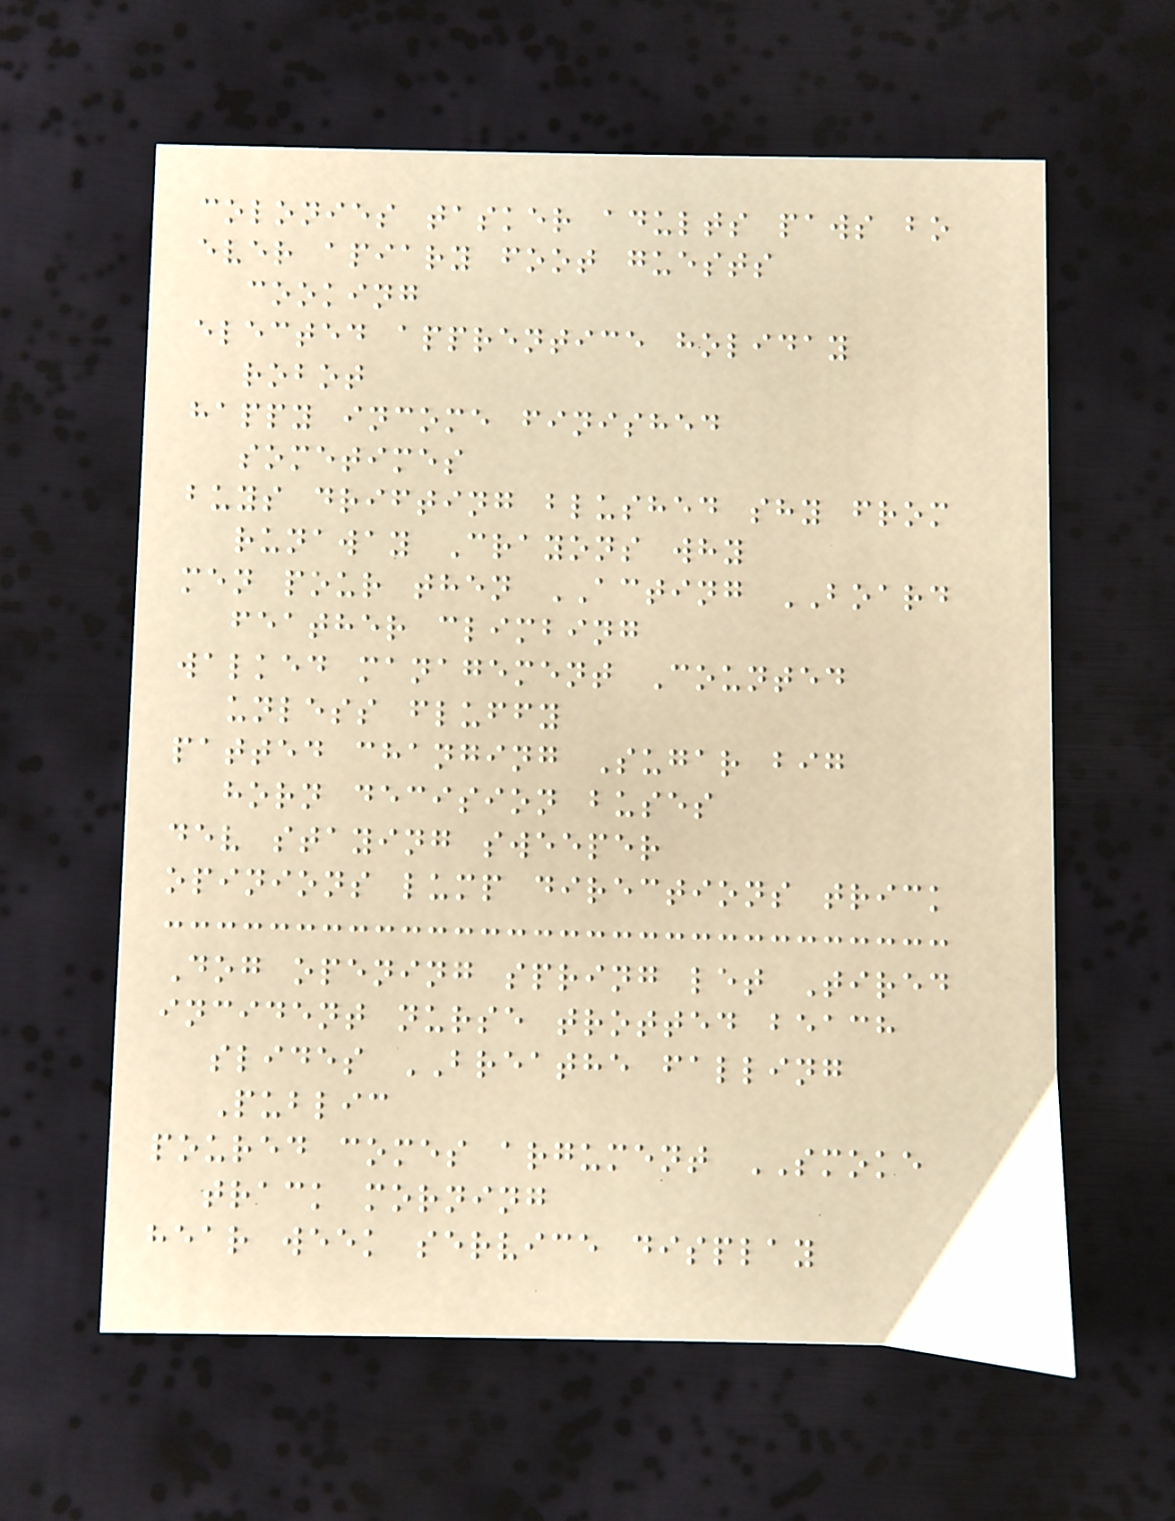colonies tasker adults paws bo
ever apiary foot guests
cooking
elected apprentice holiday
robot
happy income finished
sometimes
buys drifting blushed shy from
runaway Crayons why
men pour then ACTING BOARD
feather climbing
walked management Counted
unless fluffy
patted changing Sugar big
horn decision buses
dev staying sweeper
opinions lump directions trick
Dog opening spring let Tired
incident nurse trotted beach
slides BREATHE falling
Public
poured comes argument SMOKE
track morning
hear week service display
